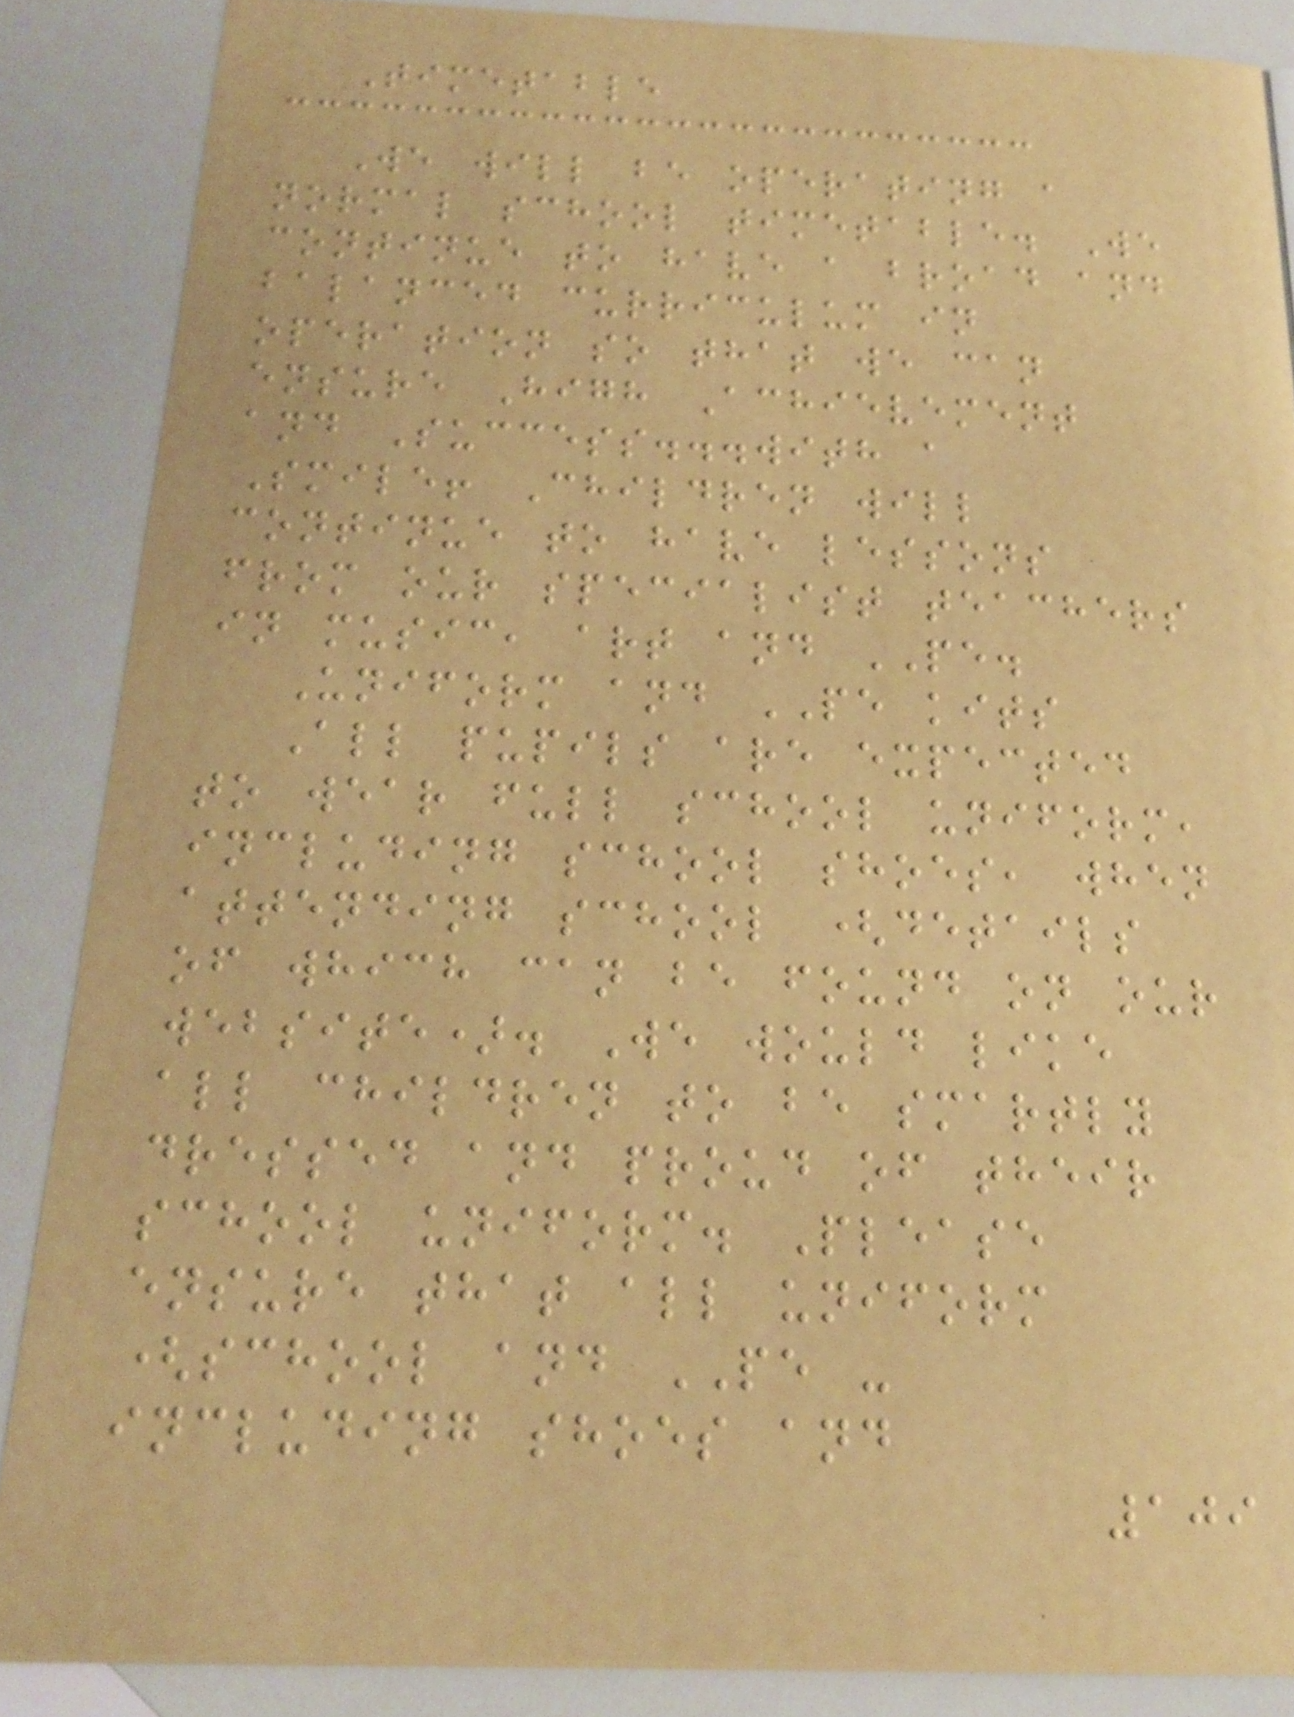Timetable
We will be operating a
normal school timetable. We
continue to have a broad and
balanced curriculum in
operation so that we can
ensure High Achievement
and Success...with a
Smile! Children will
continue to have lessons
from our specialist teachers
in music, art and PE.
Uniform and PE kits
All pupils are expected
to wear full school uniform,
including school shoes, when
attending school (details
of which can be found on our
website). We would like
all children to be smartly
dressed and proud of their
school uniform. Please
ensure that all uniform
(school and PE -
including shoes and
109
